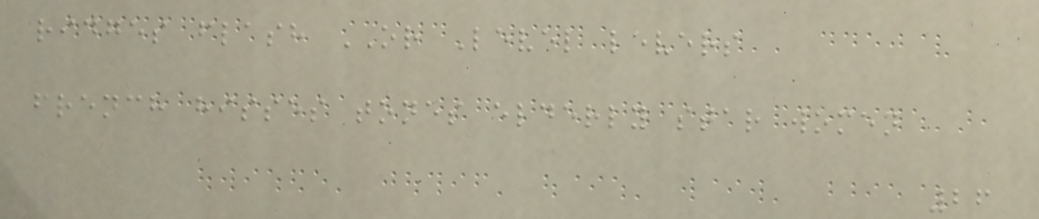ridges flash OR Level levers
french hisses tones elderly star women
26
